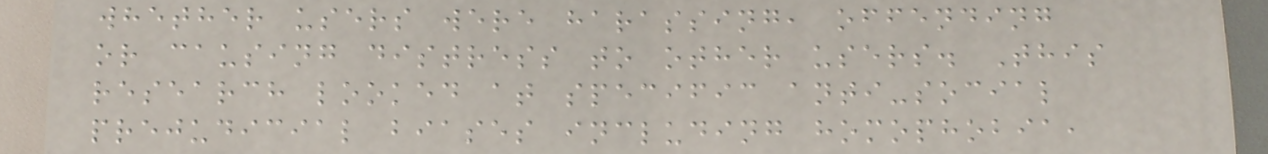whether users were harassing, offending
or causing distress to other users. This
research looked at specific anti-social
prejudicial biases including homophobia,
